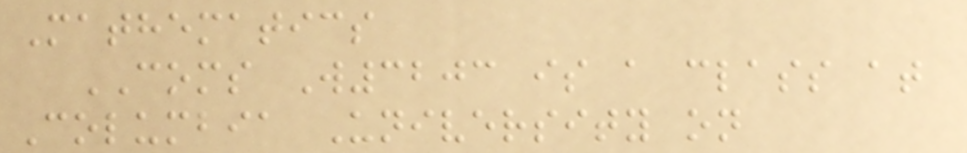Mathematics
COMS W3203 is a class at
Columbia University on
